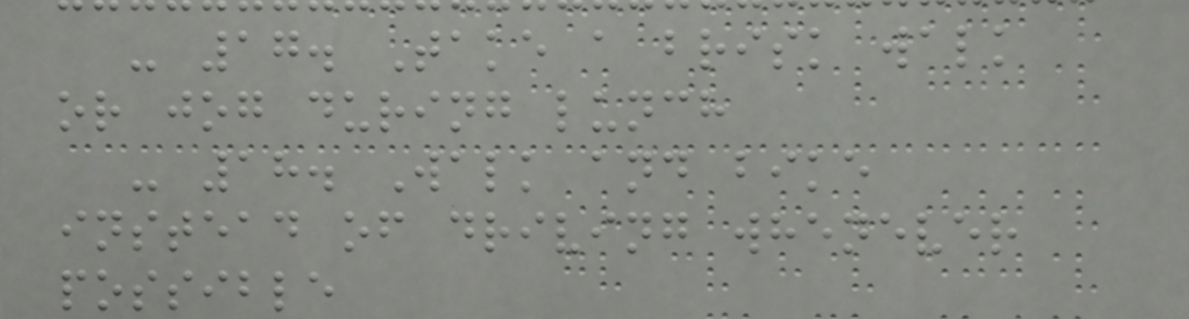- 17. Take a brisk walk
or jog during lunch
- 18. Walk and bike
instead of driving whenever
possible
